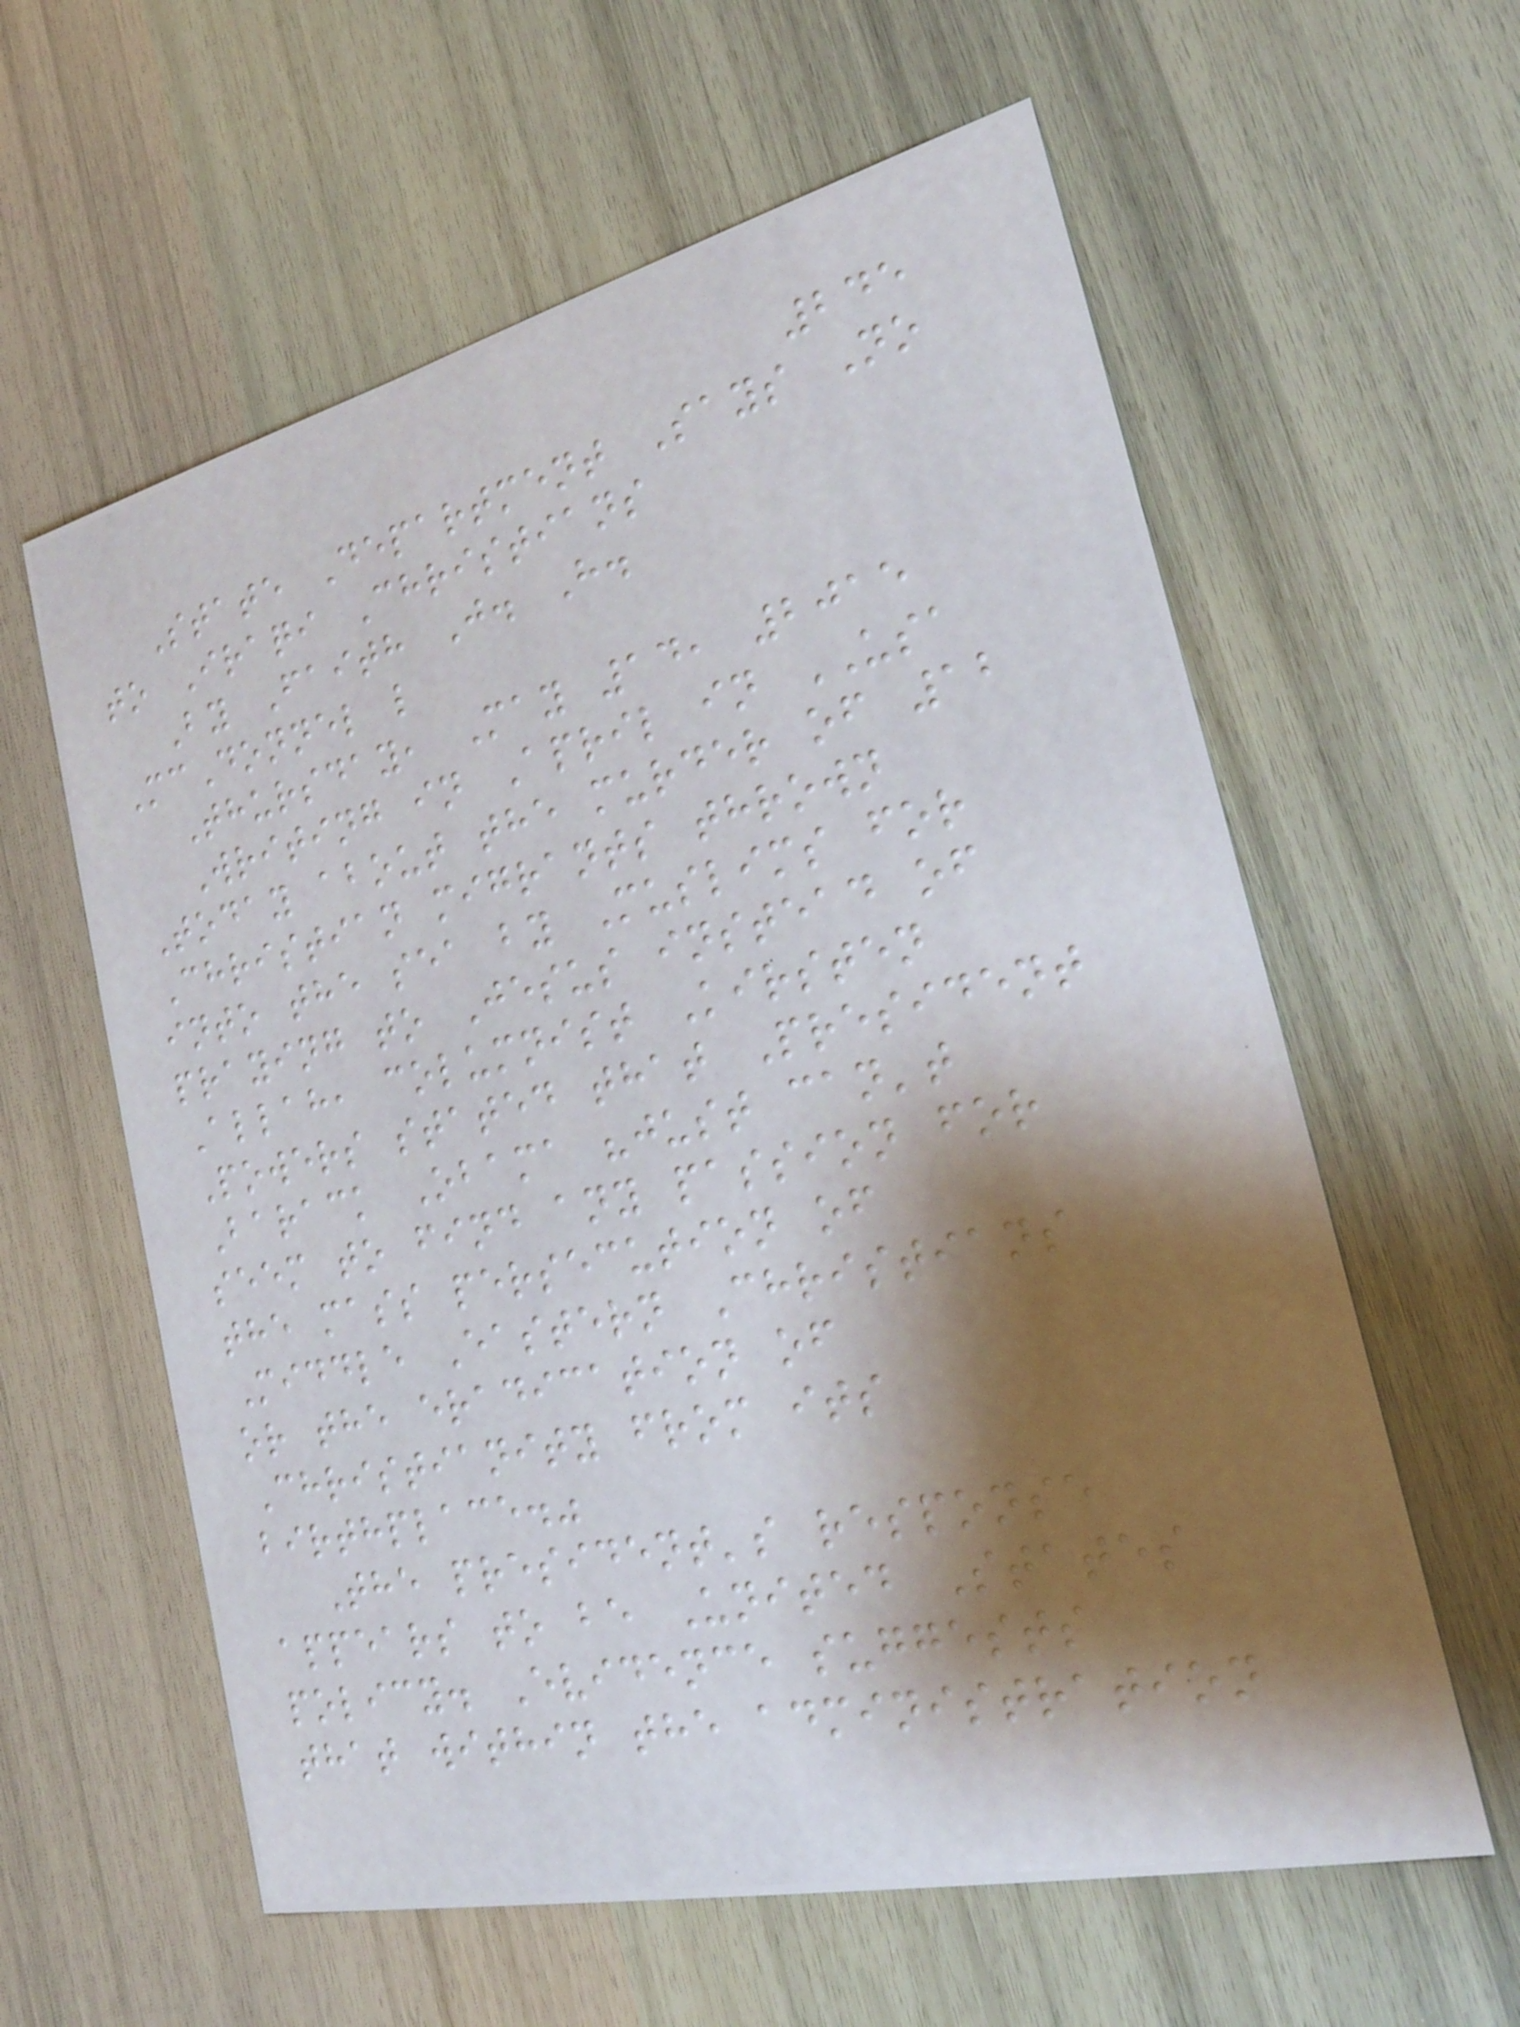245
State Department Says No
to Iraqi Christians
By Faith J. H.
McDonnel l
Thursday, May 14, 2015
Writing in April in USA
Today about the murder of 12
Christian migrants thrown
into the sea by Muslims for
praying to Jesus instead of
Allah, columnist Kirsten
Powers stated that President
Barack Obama "just can't
seem to find any passion for
the mass persecution of
Middle Eastern Christians
or the eradication of
Christianity from its
birthplace."
The president's response
appears to be United States
policy. Evidence suggests
that within the administration
